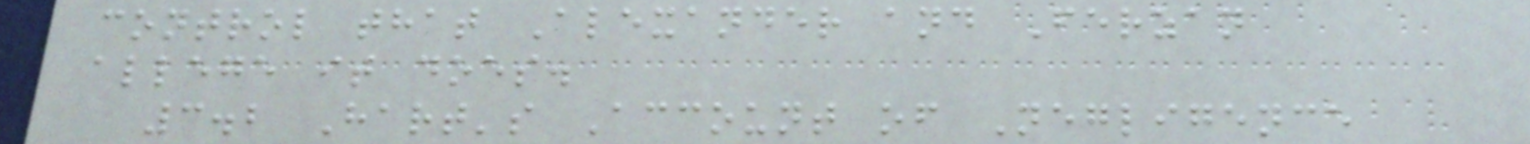control that Alexander and Ferzan
allege it does.
3.2 Hart's Account of Negligence
